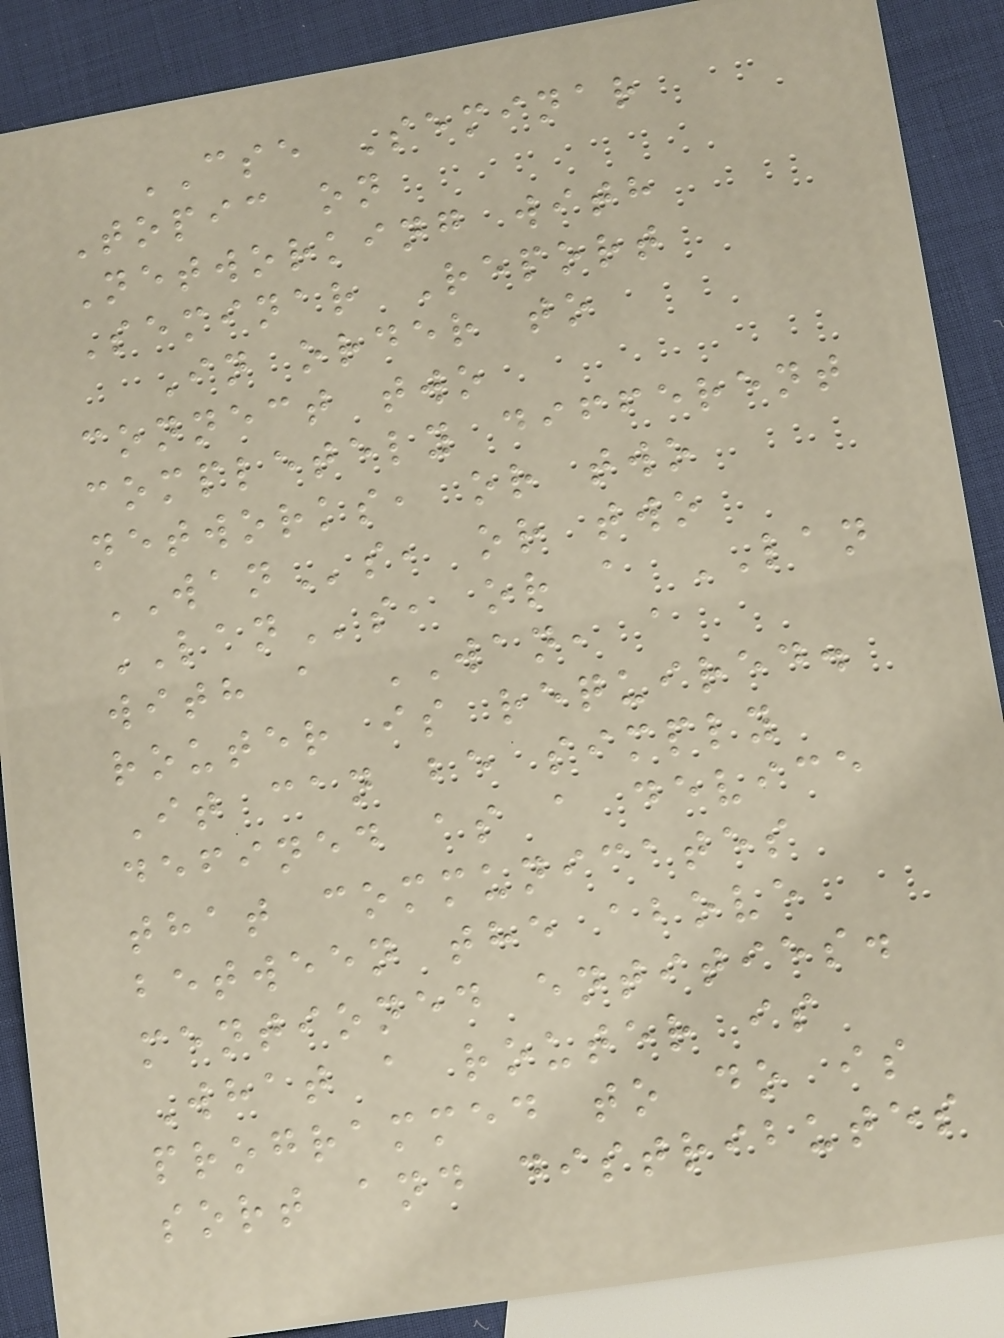CSE Seminar
Topic on
Networking with
Seminar Report
In order to
connect two
completely different
networks, or two
WANs, or two
LANs, or a LAN
with a WAN, a
router is required.
It can be simply
defined as a device
that communicates
between the above
mentioned entities.
What a router is
programmed to do is
sort and distributes
